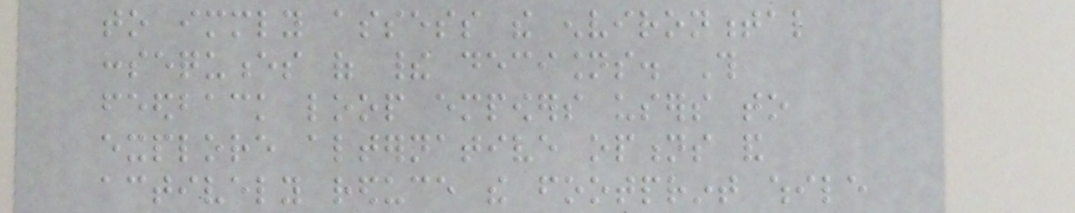to immediately assess the environmental
consequences of their decisions. This
feedback loop empowers users to
explore alternative options and
actively reduce the footprint while
